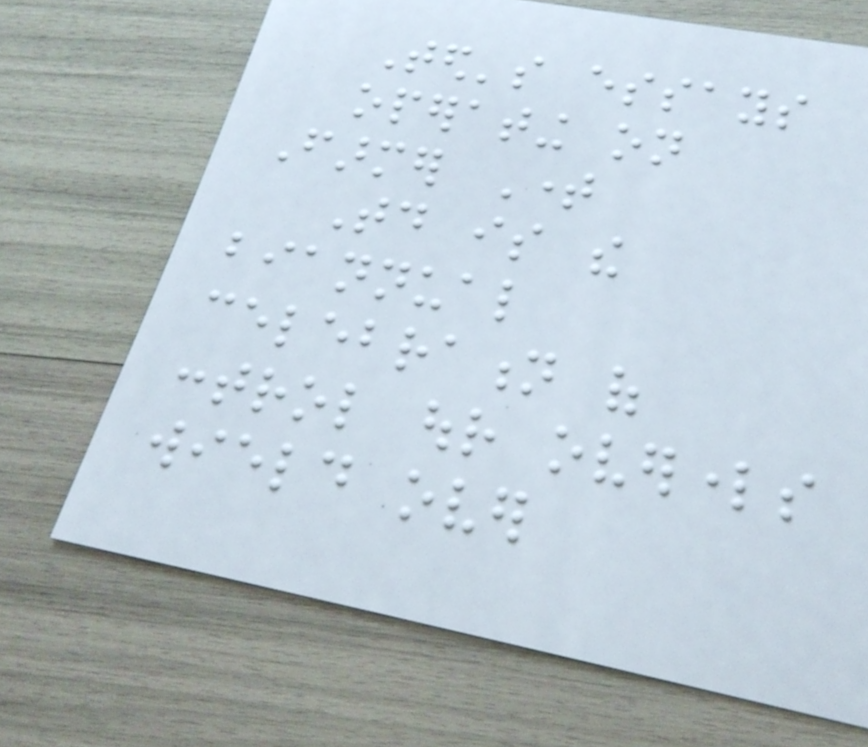Ted's essays
operating on
Farmer Time
Today is the
biannual
celebration of
control our overlords
wield over
